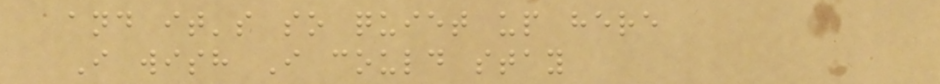and it's so quiet up here
I wish I could stay
